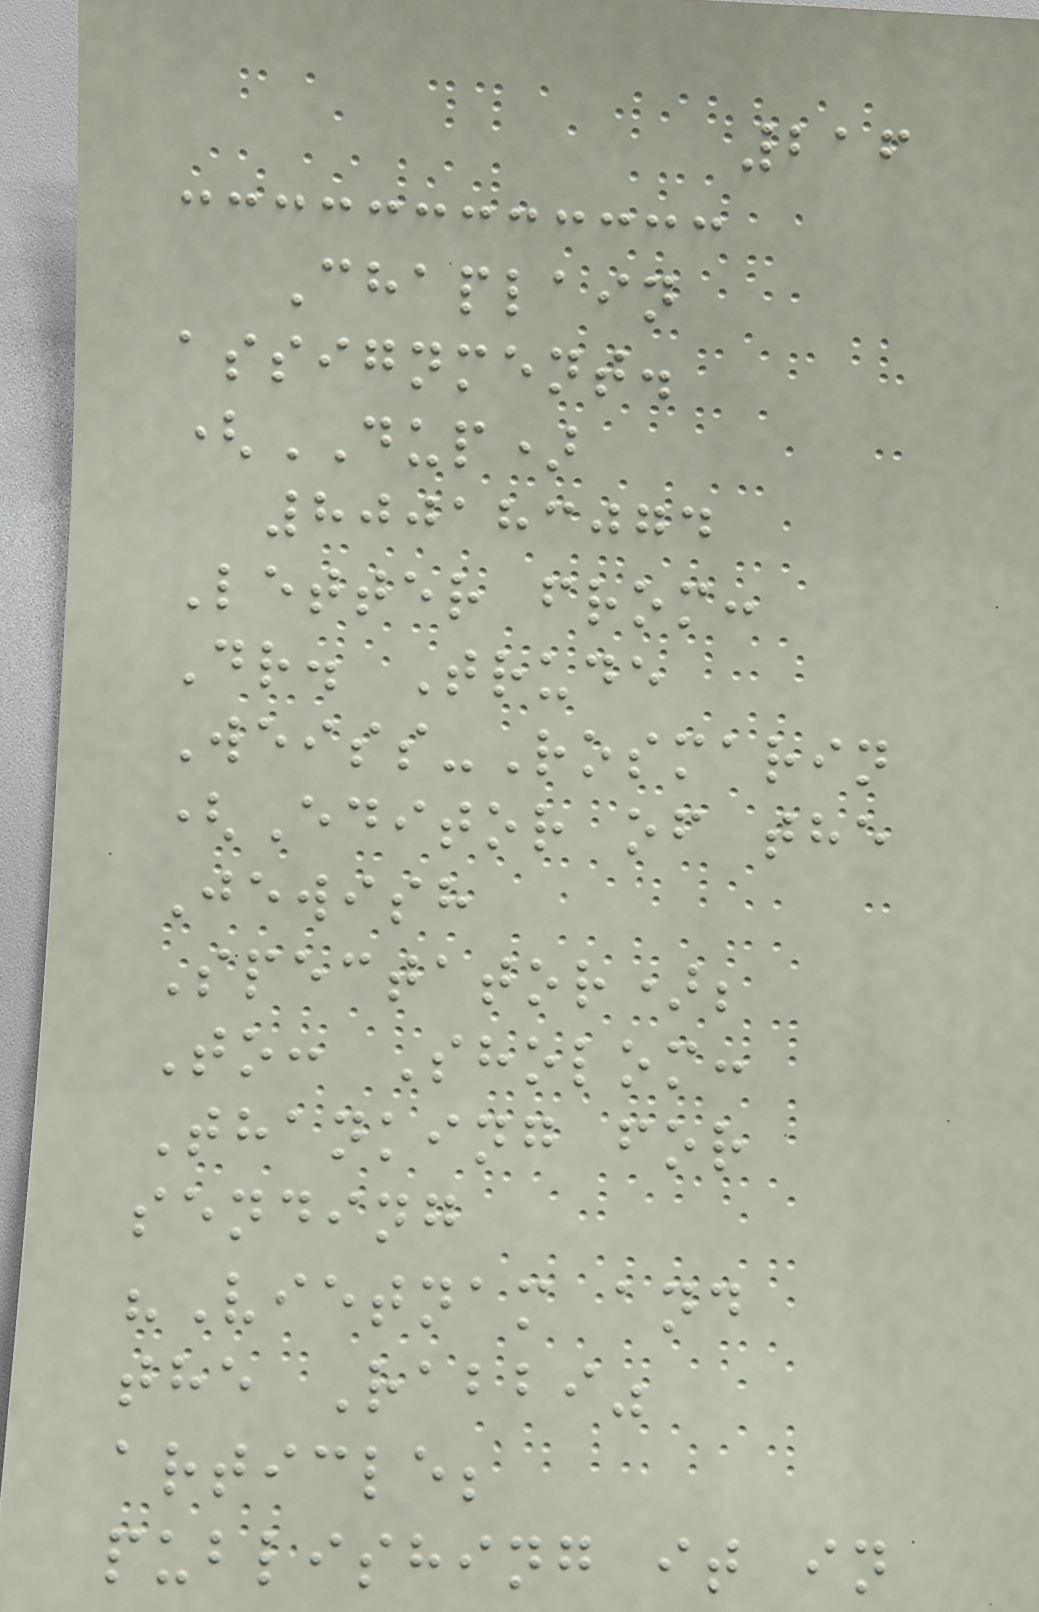216
Chaplain
assignment.
(DUP)
800183074
Letter from:
Dr. Trude
Weiss-Rosmarin
(Editor of the
Jewish
Spectator);
To: Sholom:
Thanking for
sending
"Vietnam and
the Rabbi"
article;
publishing it in
